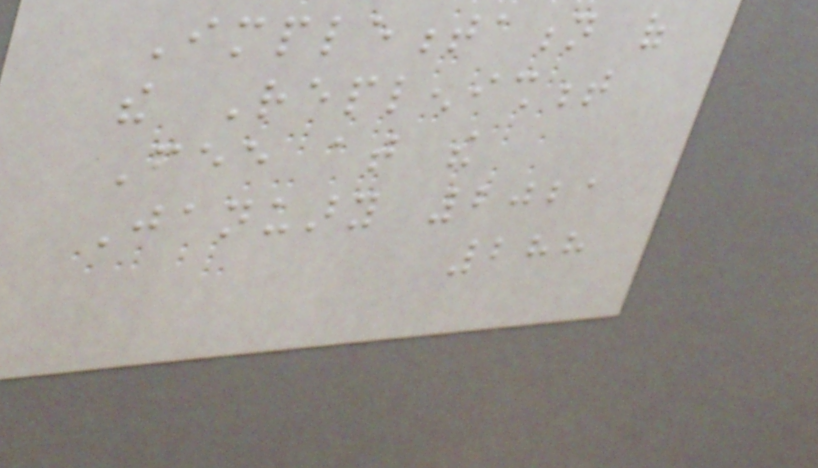Implementation of
the Replenishment
Fee at the
January 2021
288
